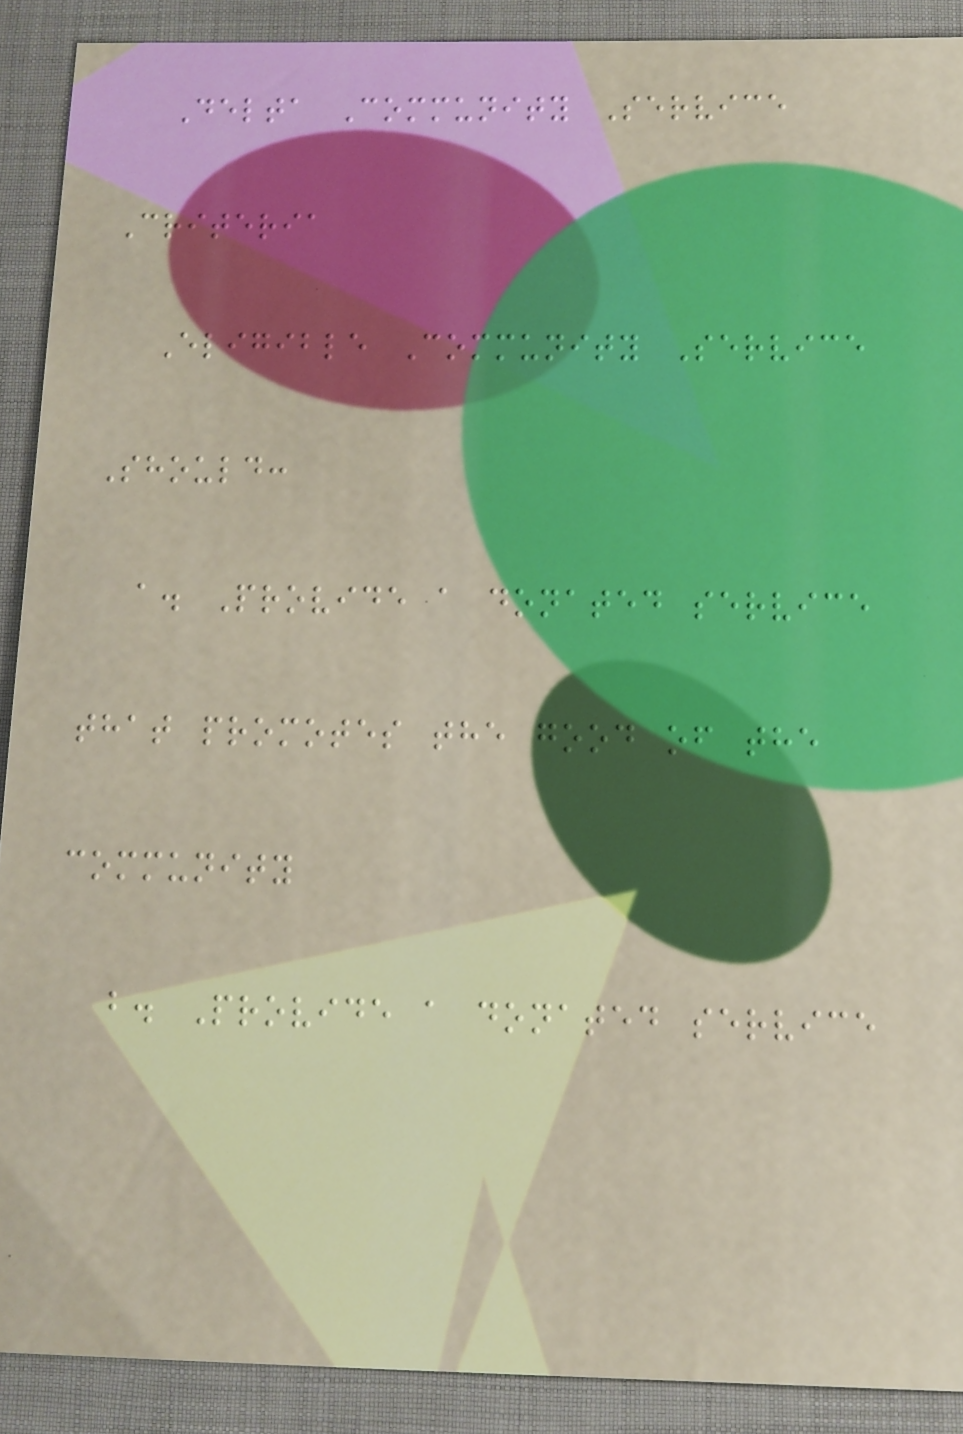Delta Community Service
Criteria
Eligible Community Service
Should:
a. Provide a donated service
that promotes the good of the
community
b. Provide a donated service
